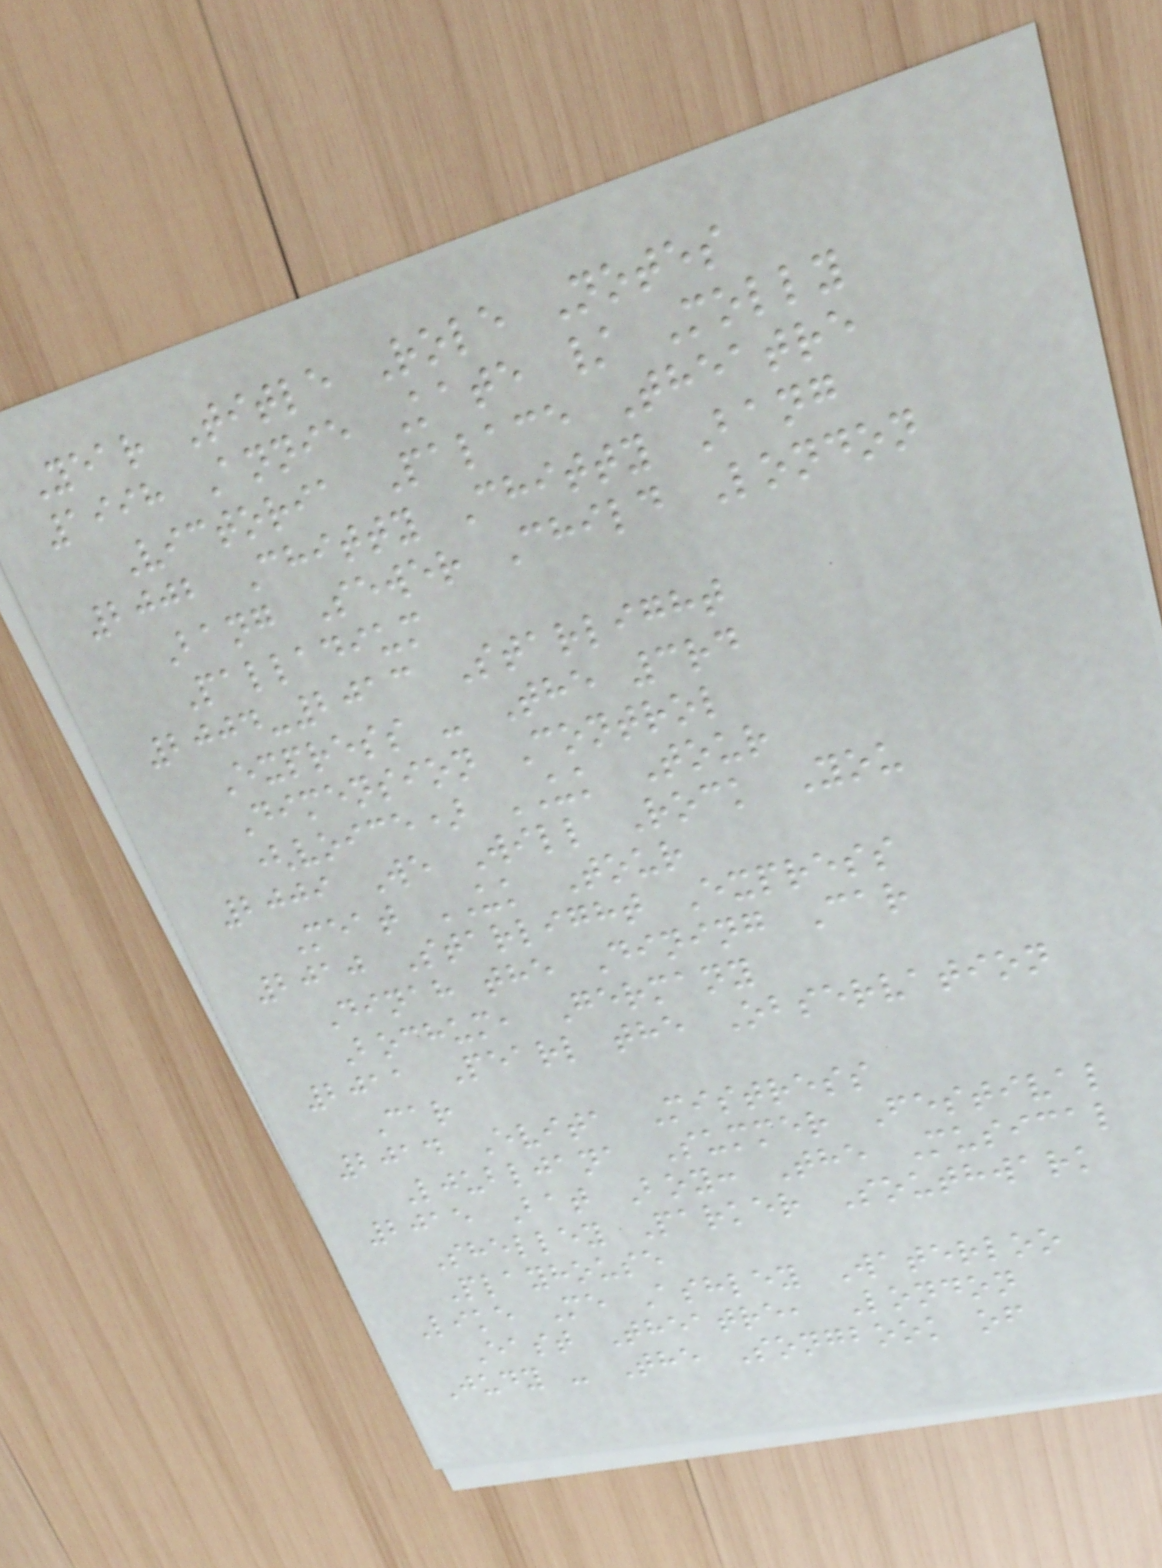Year Title Role Notes
1998 Annie Kate / Molly
Victoria Palace Theatre
2002 Chitty Chitty Bang
Bang Sewer Child London
Palladium
2004-2013 Starlight
Express - The 3rd
Dimension Control
(voice) UK Tour
2009 We Will Rock You
Meat UK Tour
2010 Starlight Express
Dinah the Dining Car
Bochum, Germany
2011 Pearl the Observation
Car
2014 Evita Mistress
Ljubljana Summer Festival
2015 Bat Boy: The Musical
Shelley Parker Southwark
Playhouse
Like Me Ashley Waterloo
East Theatre, London
Judy - The Songbook of
